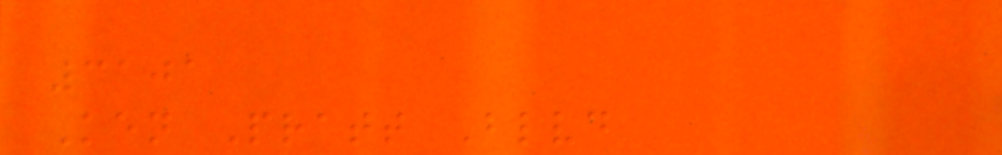3101
Ken Pratt Blvd
